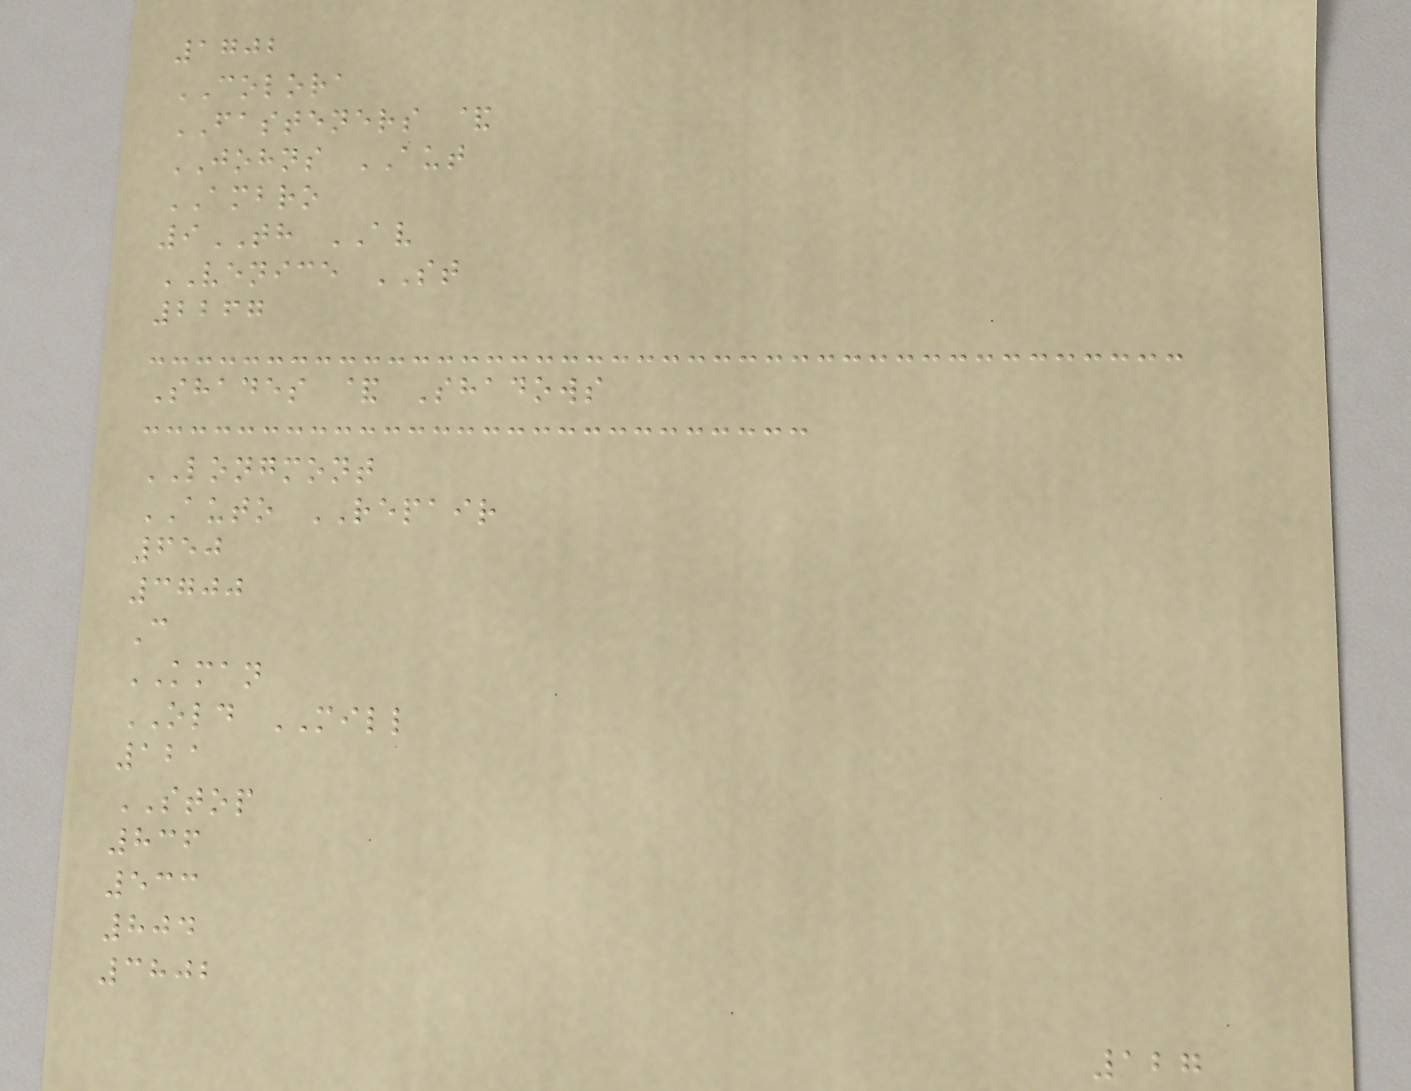1702
COLORA
FASTENERS &
JOHNS AUT
AMBRO
9TH AV
VENICE ST
2267
Shades & Shadows
LONGMONT
AUTO REPAIR
650
3700
C
KMAN
OLD MILL
121
STOP
836
533
804
3802
127
